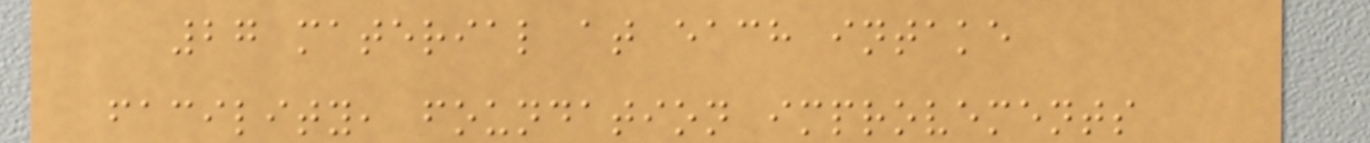27 material at each intake
facility, foundation improvements
